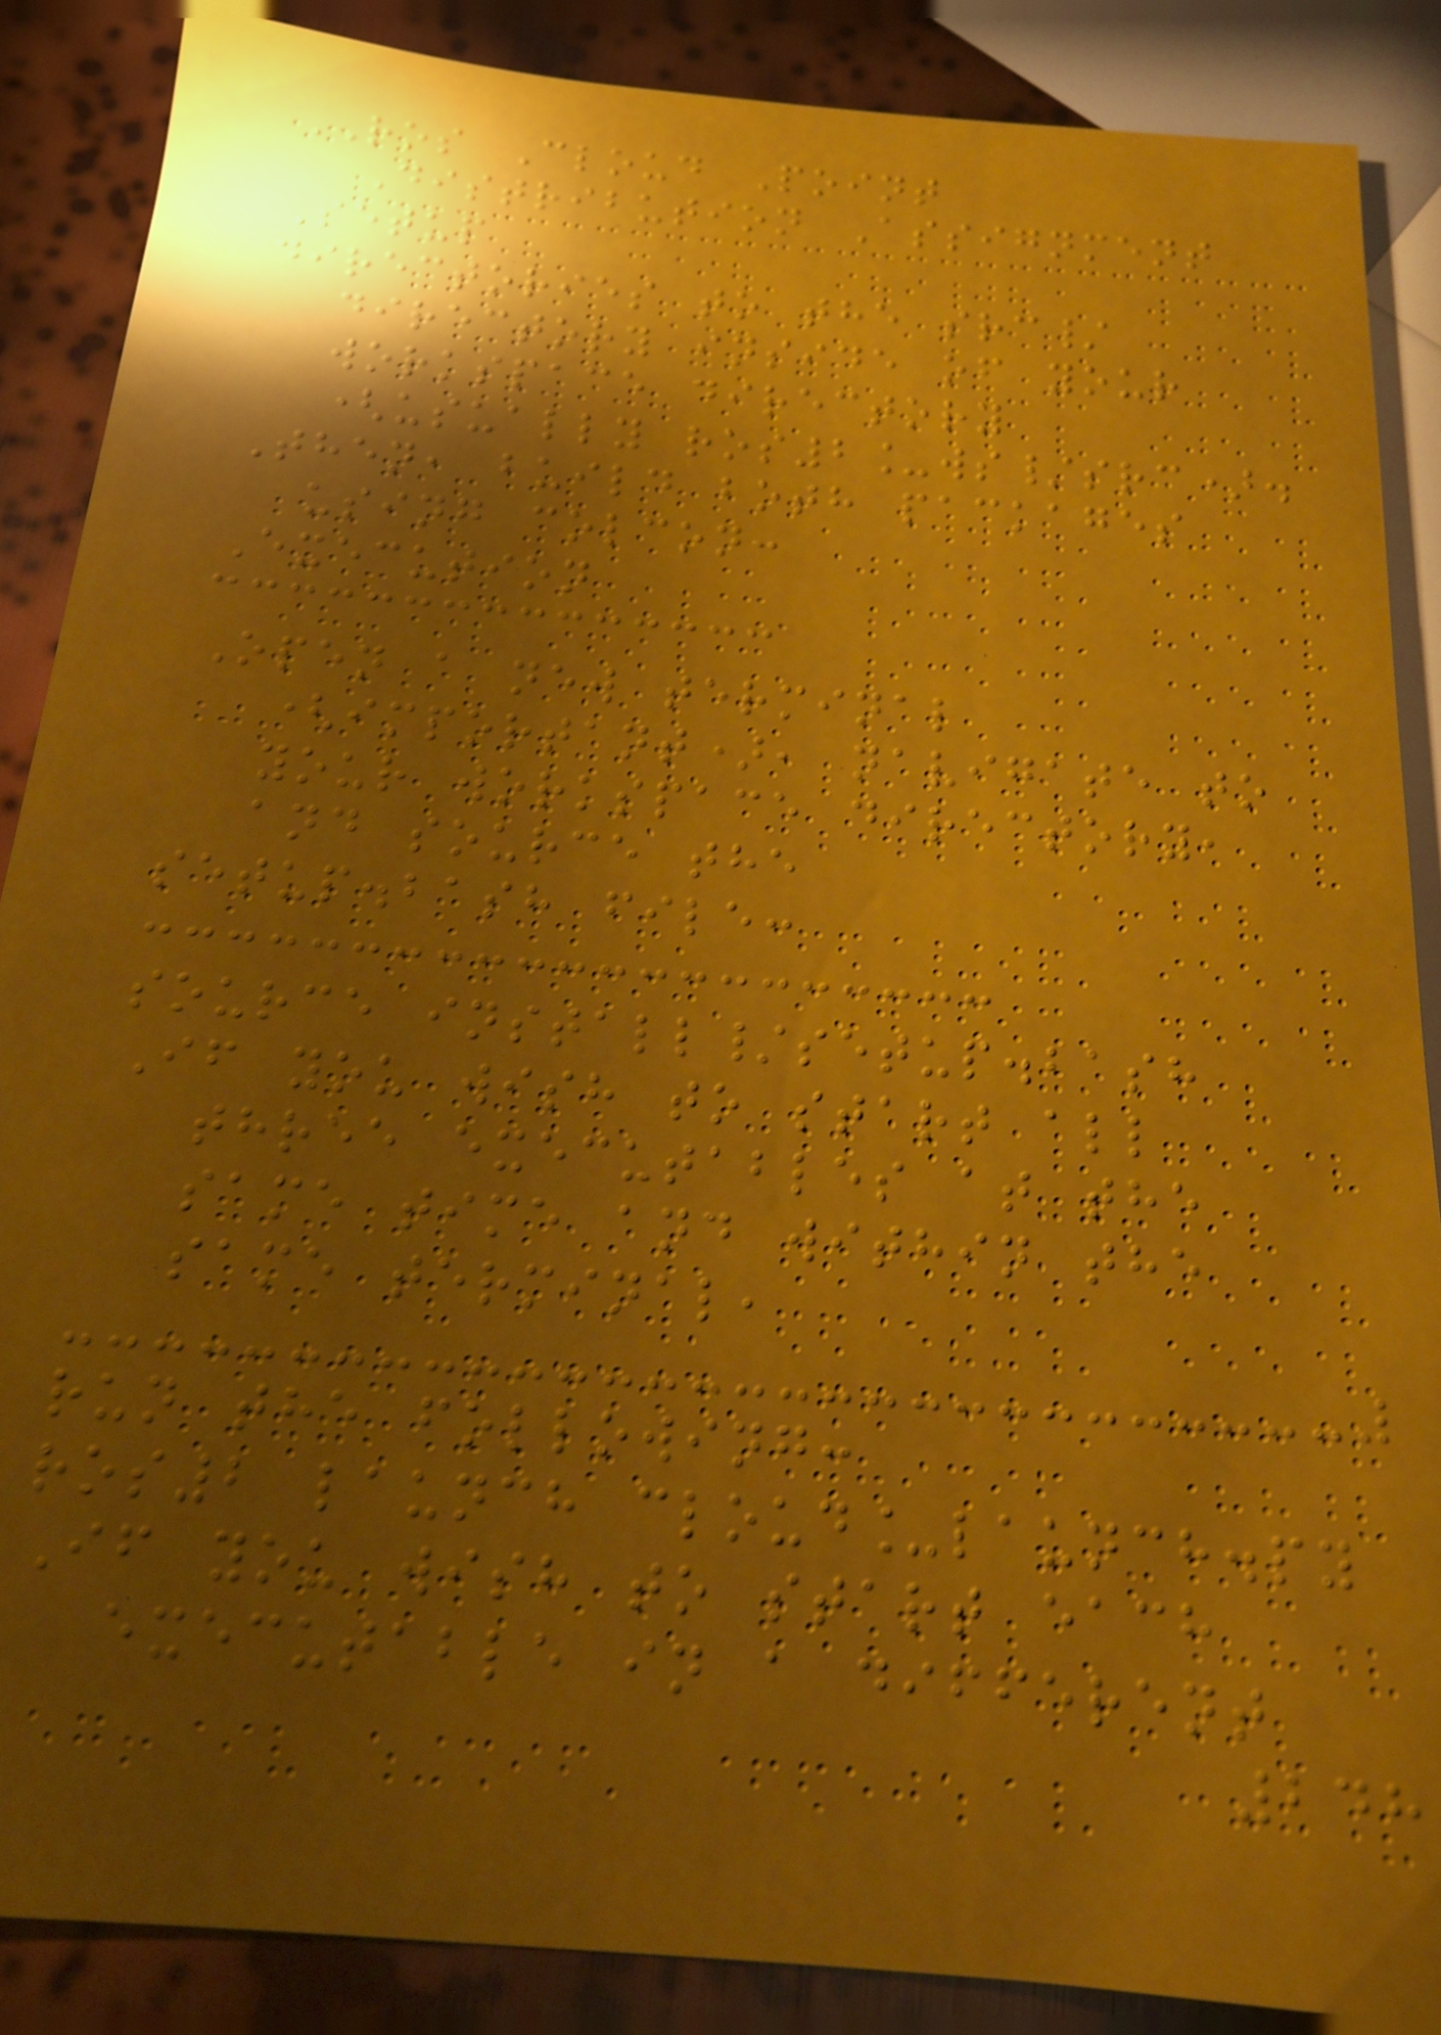ROS Cloud Point
Distribution Assignment
Setup
directories to the src/
directory inside of your
workspace directory
(usually ros2_ws/src).
Then, build both packages
using colcon:
Execution
Open a new terminal
(important), navigate to
your workspace directory,
and source the
setup.bash file:
source install/setup.bash
If you wish to start all
three executables at the
same time and within the
same terminal,
run the following:
ros2 launch cloud_launch.py
If you wish to start each
executable in a different
248
